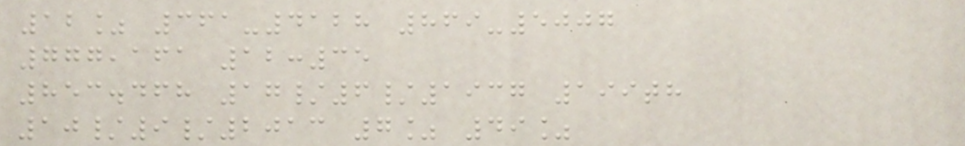12% 361-4128 869-5007
777,161 12:35
853.468 17/6/1937 199th
10/9/2013 7% 49%
